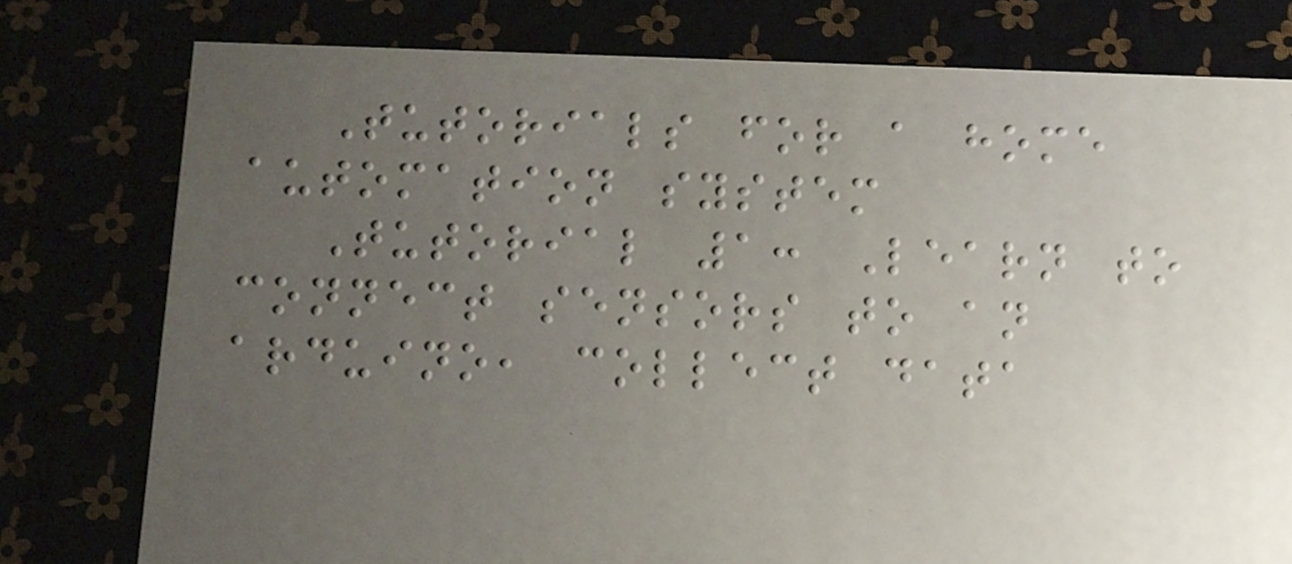Tutorials for a home
automation system
Tutorial 1: Learn to
connect sensors to an
arduino, collect data
